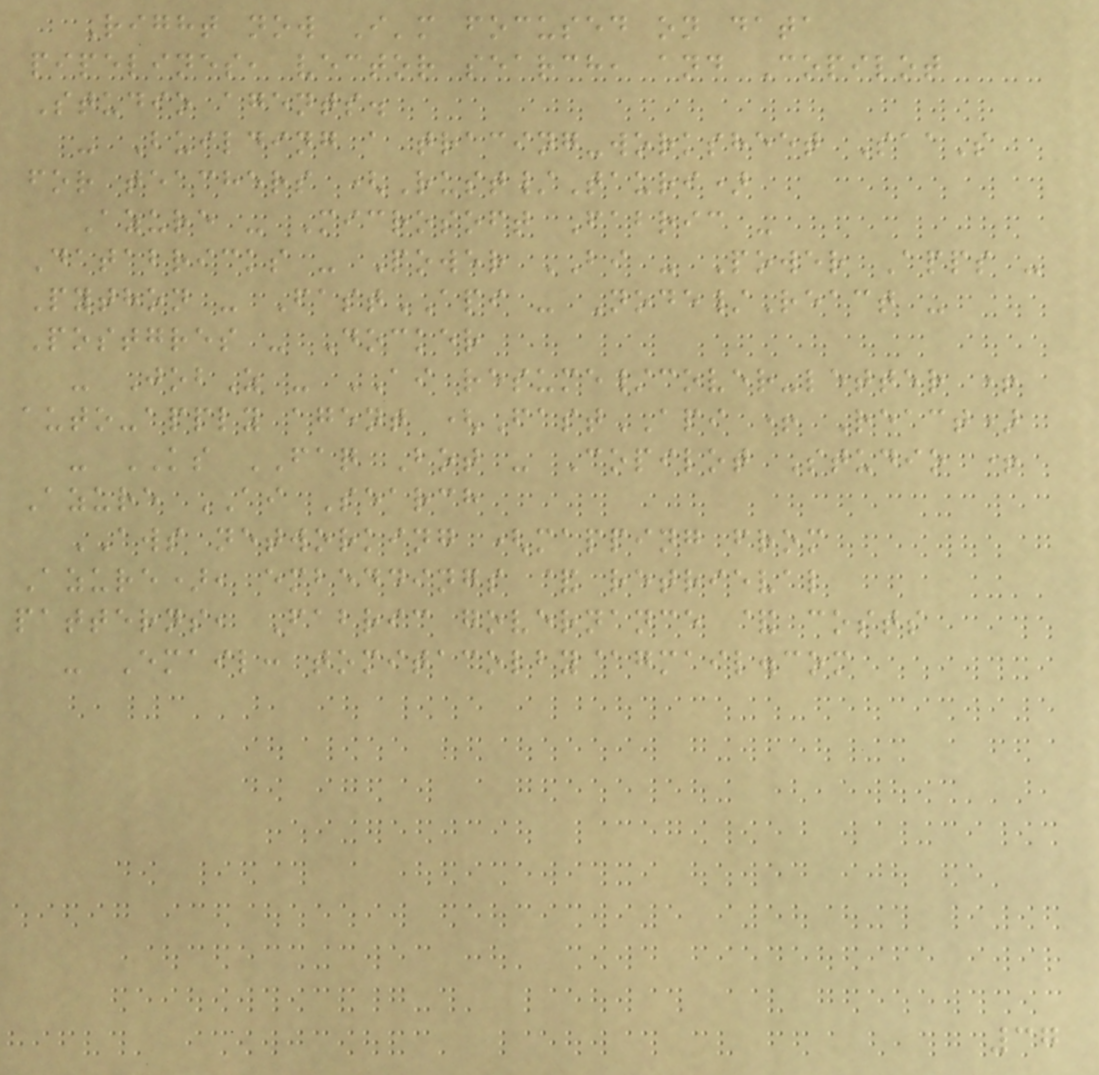Right now I'm focused on data
pipelines, vector search, and Copilot
Studio agents.
- Building a tracing-worksheet SaaS
for teachers (Rust/Tauri)
Azure - Microsoft Fabric -
Databricks - Power BI - Power Apps -
Python - FastAPI - Node/React -
Postgres - Docker
- JobZ - AI resume/cover-letter +
auto-apply agent (FastAPI + React)
- KS FAQ Bot - Copilot Studio +
Azure AI Search
AWS networking (mapping from
Azure), embeddings & retrieval
patterns, Fabric governance & costs
- Email: tomitacolby@gmail.com
37
